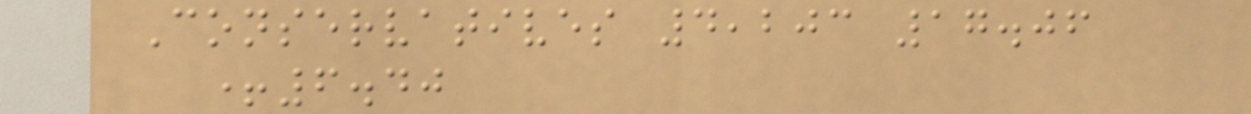Conservatives 4,203 17.06
+6.40
